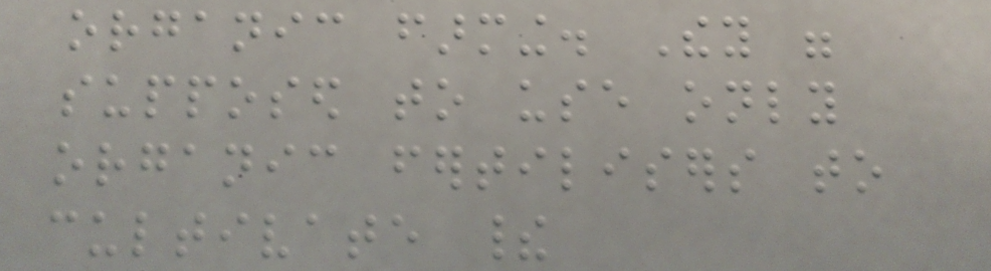organic farming. They were
supposed to use only
organic fertilisers to
cultivate their
